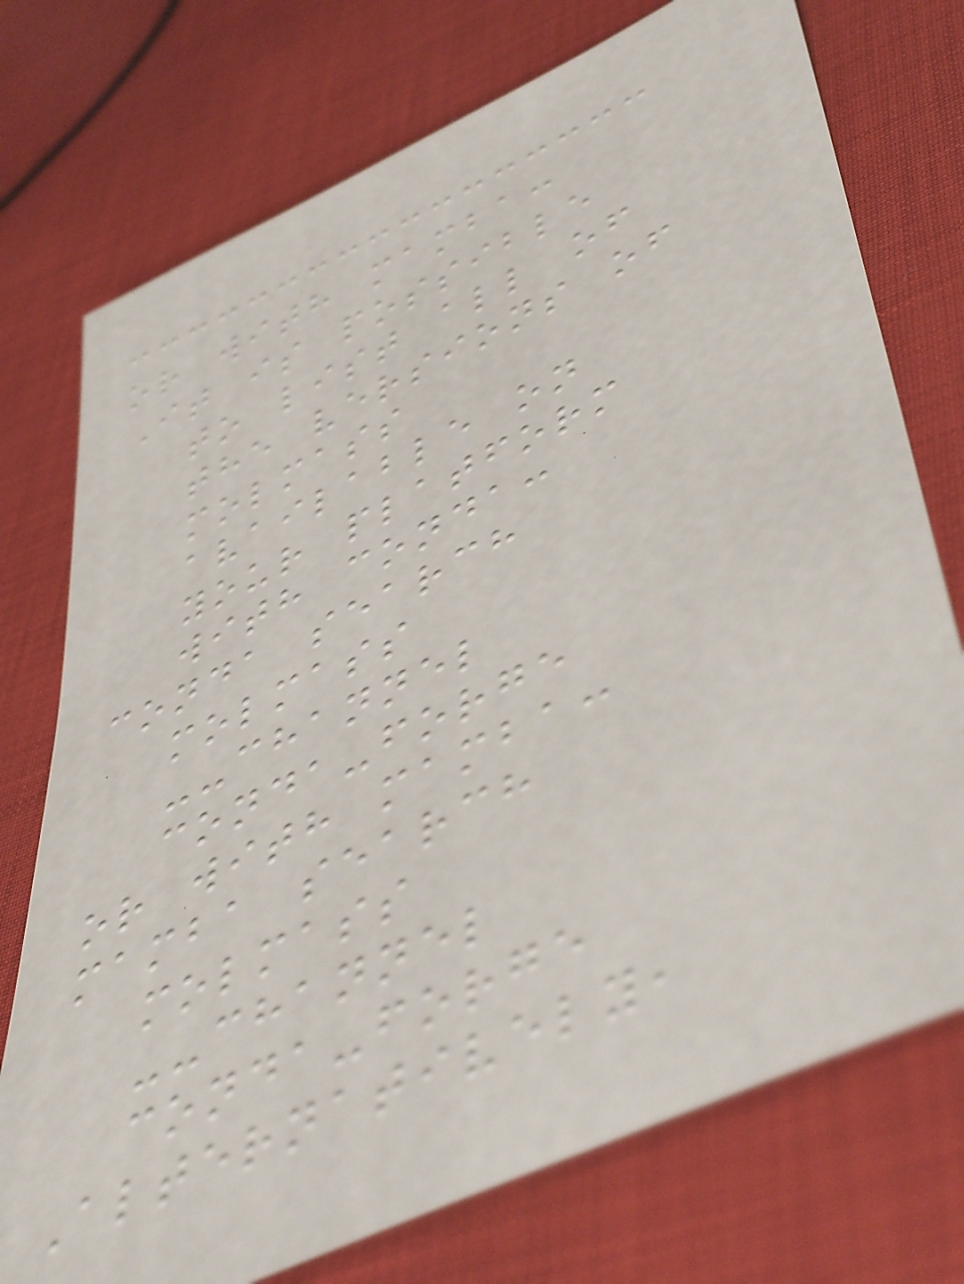or with mamba:
It is possible
to list all of
the versions of
molmass
available on
your platform
with conda:
conda search
molmass
--channel
conda-forge
or with mamba:
mamba search
molmass
--channel
conda-forge
Alternatively,
